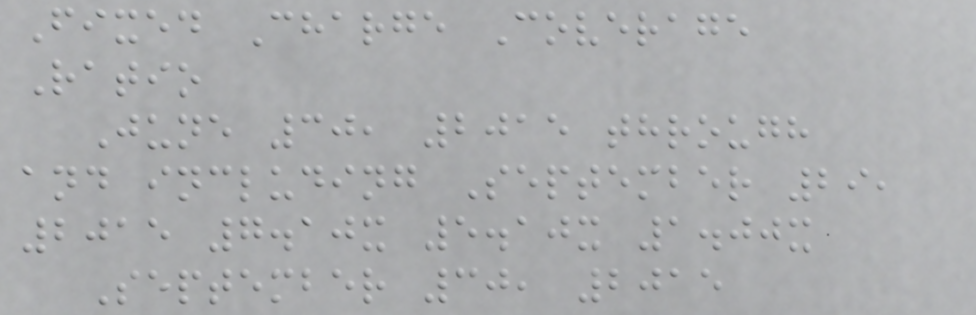Fixed Charge Coverage
Ratio
June 30, 2015 through
and including September 29,
2015 7.10x 5.10x 1.00x
September 30, 2015
